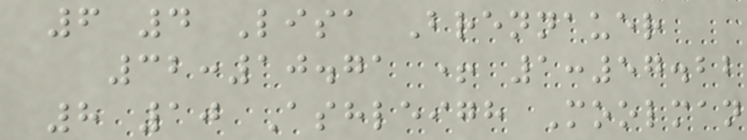6 4 Lisa Brennauer
32:10.71 + 1:57.22
8 10 Ashleigh Moolman
